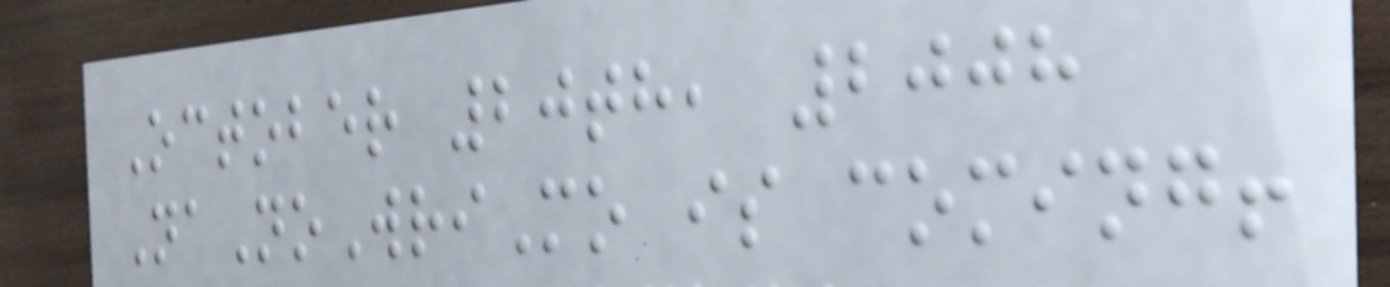October 20th, 2008
NaNoWriMo is coming!
